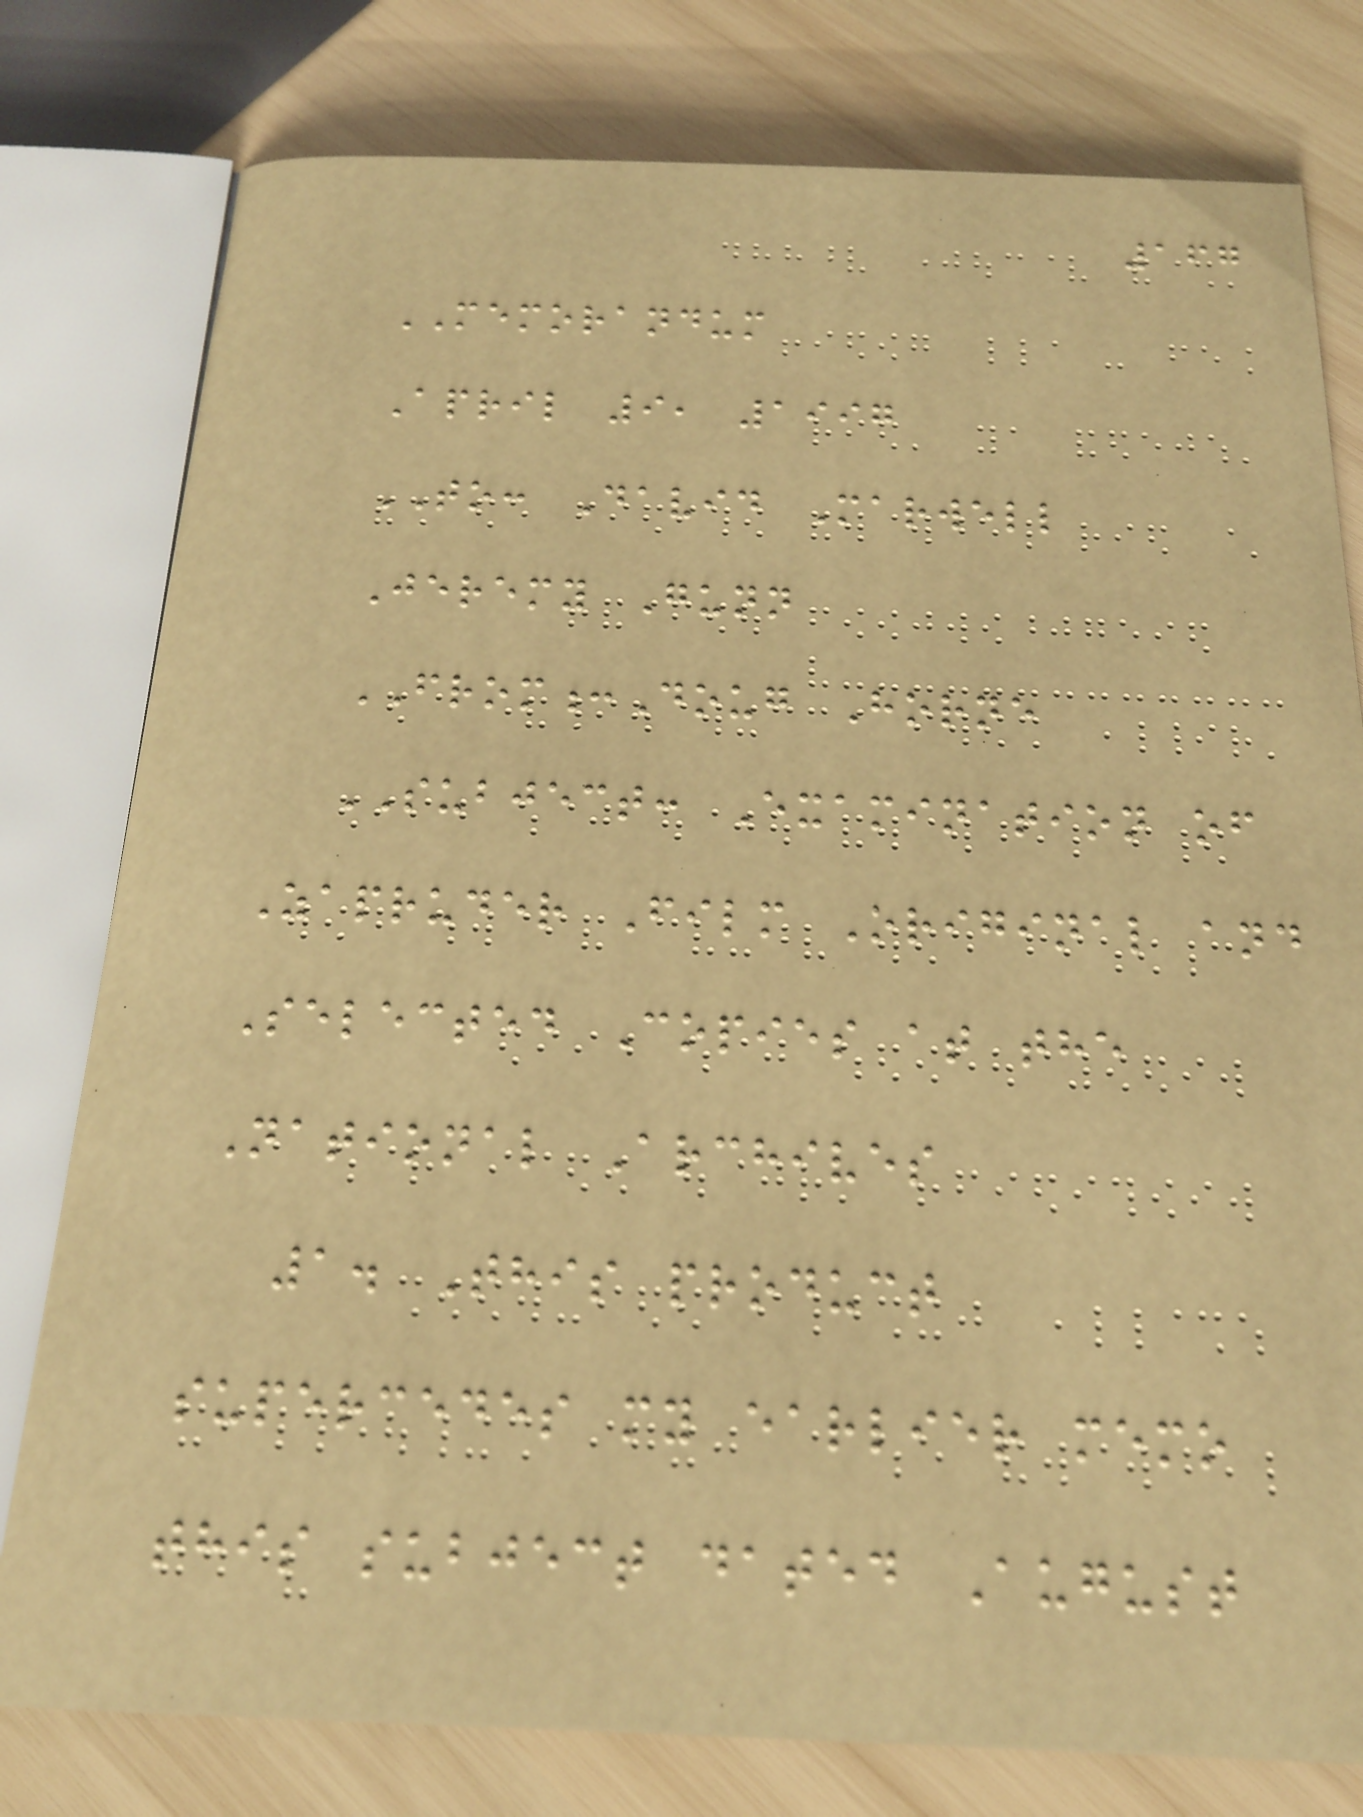167
MEMORANDUM
April 9, 1997
TO: David Marwell
Jeremy Gunn
FROM:Doug Horne
SUBJECT: Examination of
Zapruder Film Original and
Selected Copies at the
National Archives
1. This product
supercedes my earlier memo
this subject dated August
